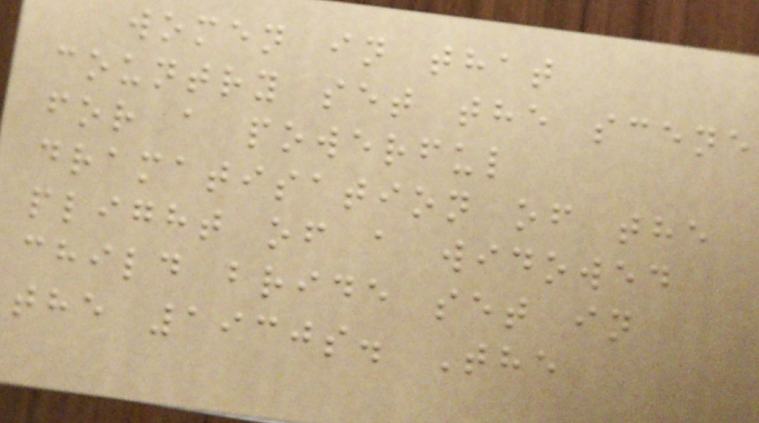women in that
country set the scene
for a powerful
dramatisation of the
plight of a widowed
child bride set in
the 1930s. The
